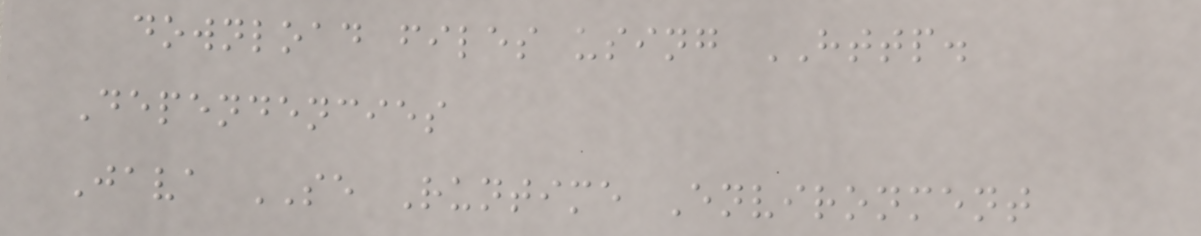download files using HTTP.
Dependencies
Java SE Runtime Environment
